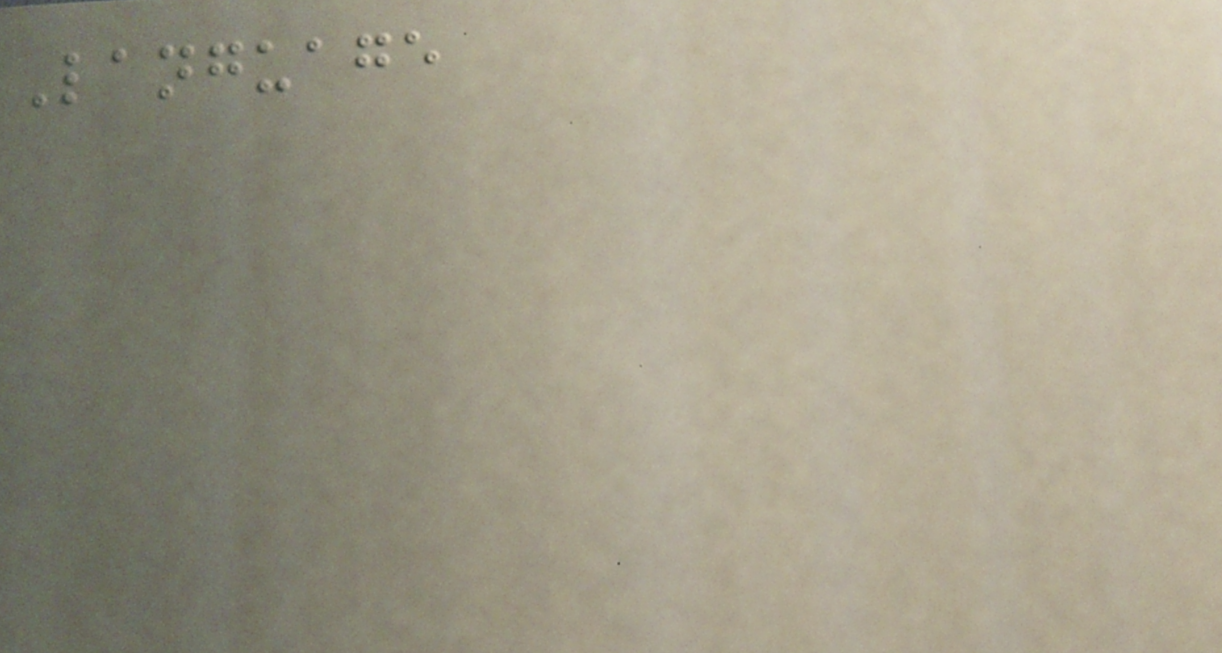Language
